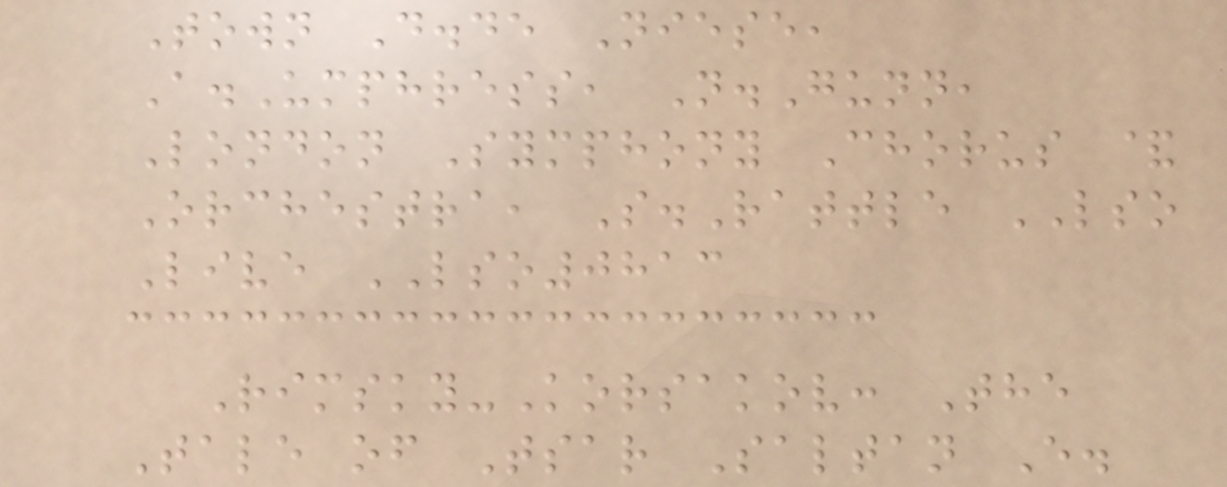Town D.de Niese,
A.Umphress, N.Gunn,
London Symphony Chorus &
Orchestra, S.Rattle LSO
Live LSO0813
Rimsky-Korsakov: The
Tale of Tsar Saltan E.
